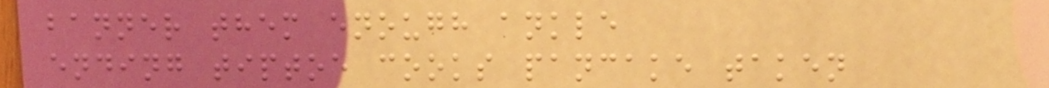banner them enough ankle
ending tiptoe cooks pancake taken
